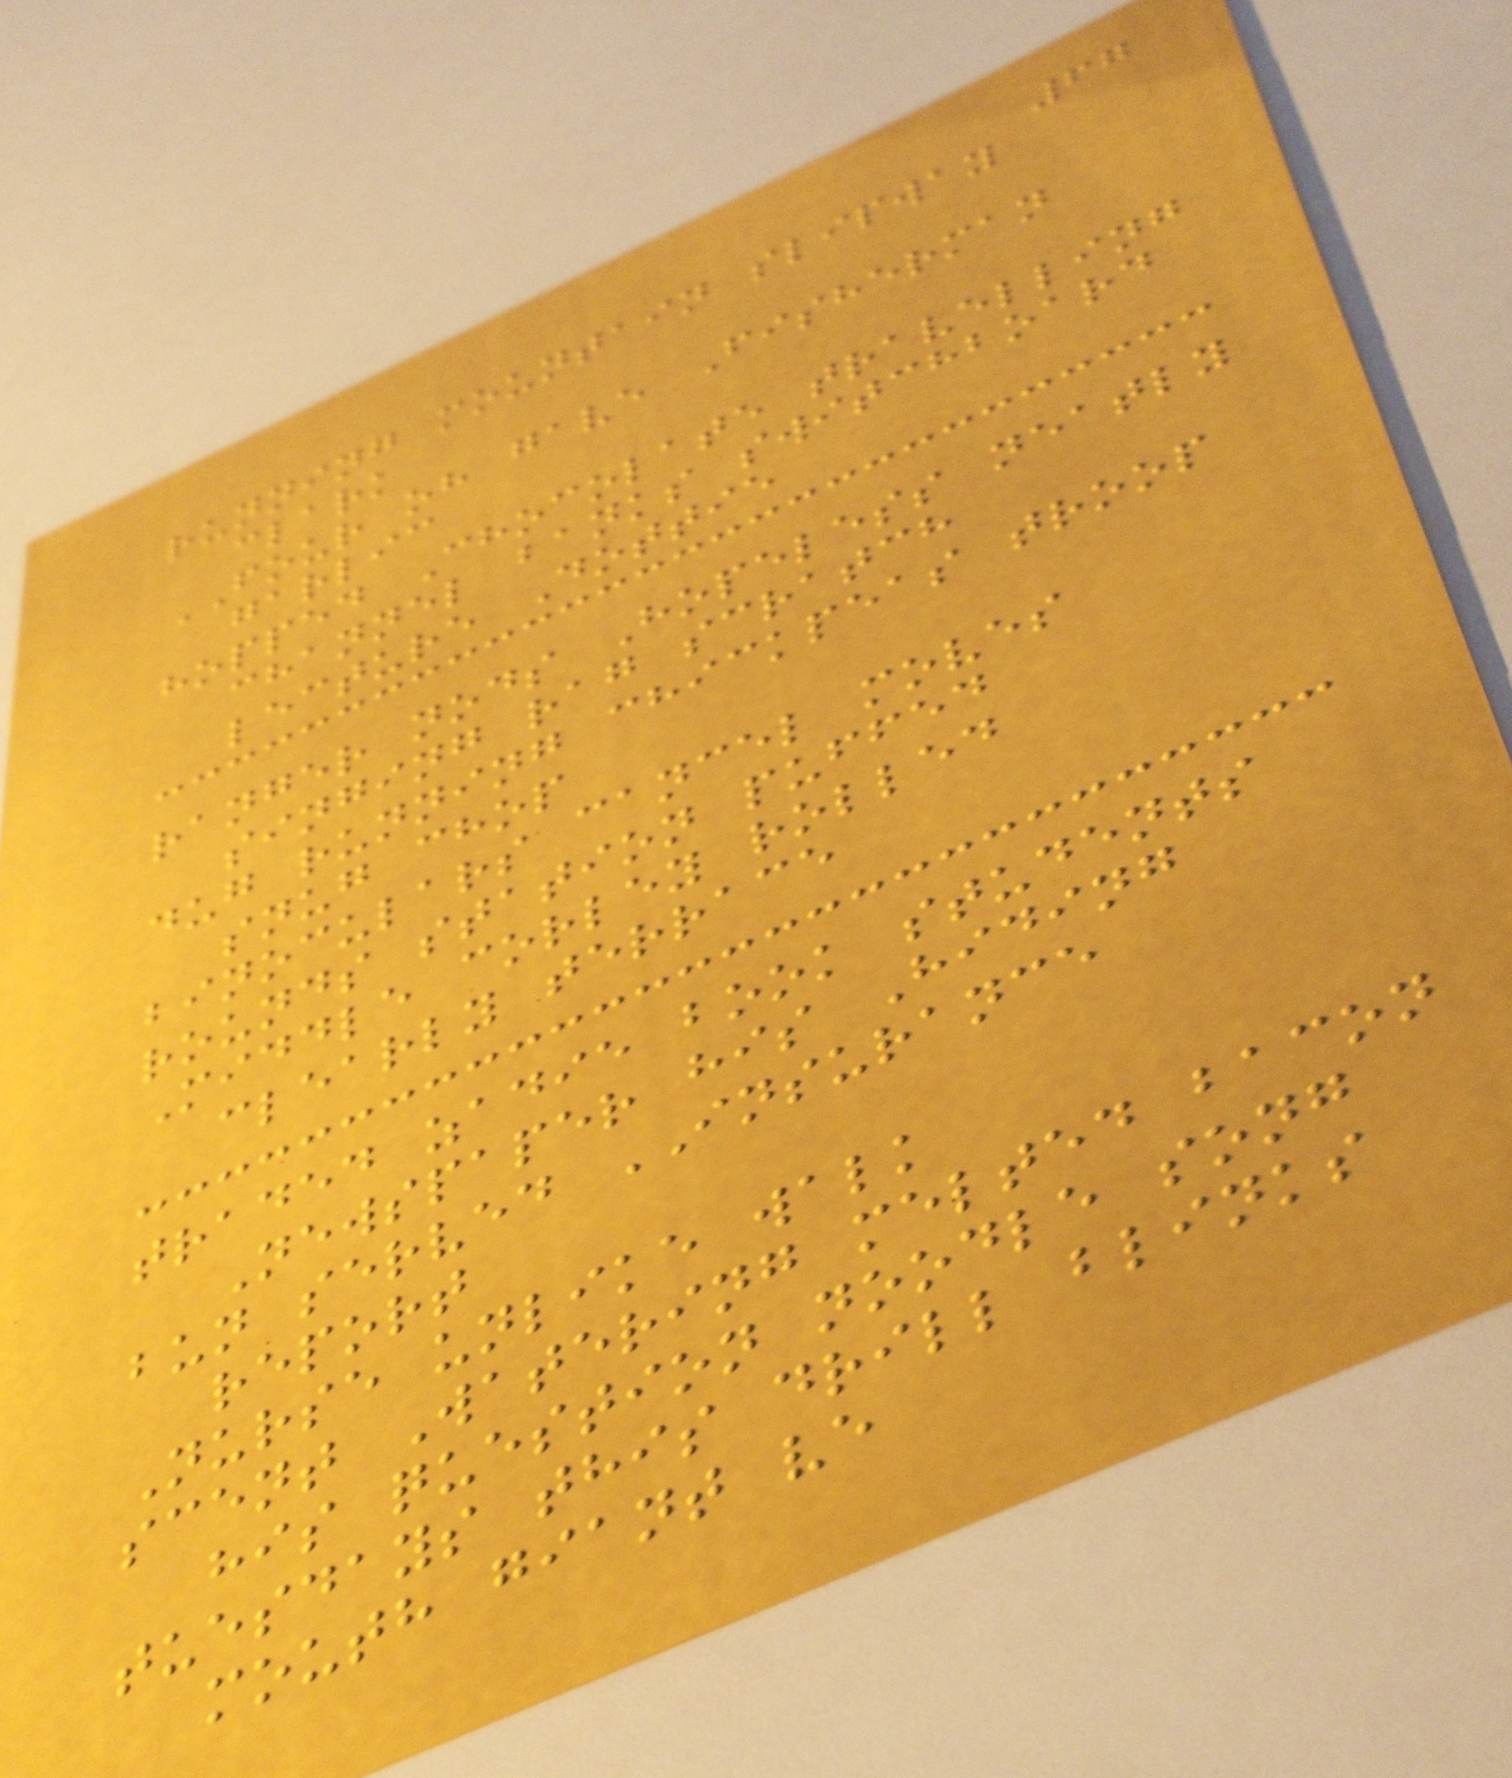67
running mountain slipway
clark
FOUR oh gave Fisherman
garlic
hopped Chocolate travelling
channel banks switchboard
lecture Dottie
ranger nods Hopeless neatly
singing rag scratch
dug running chickpeas troop
snug chop
binoculars cancel moves
rounds station puffed
Middle corley rolled
clearly terrace
traded zadie book students
Newspaper his Hiding
bun served INSURANCE
report
Nurse unlike walk
scent Watering melted bacon
his question noodle song
tuesdays this drill blinks
mouth giant ve
